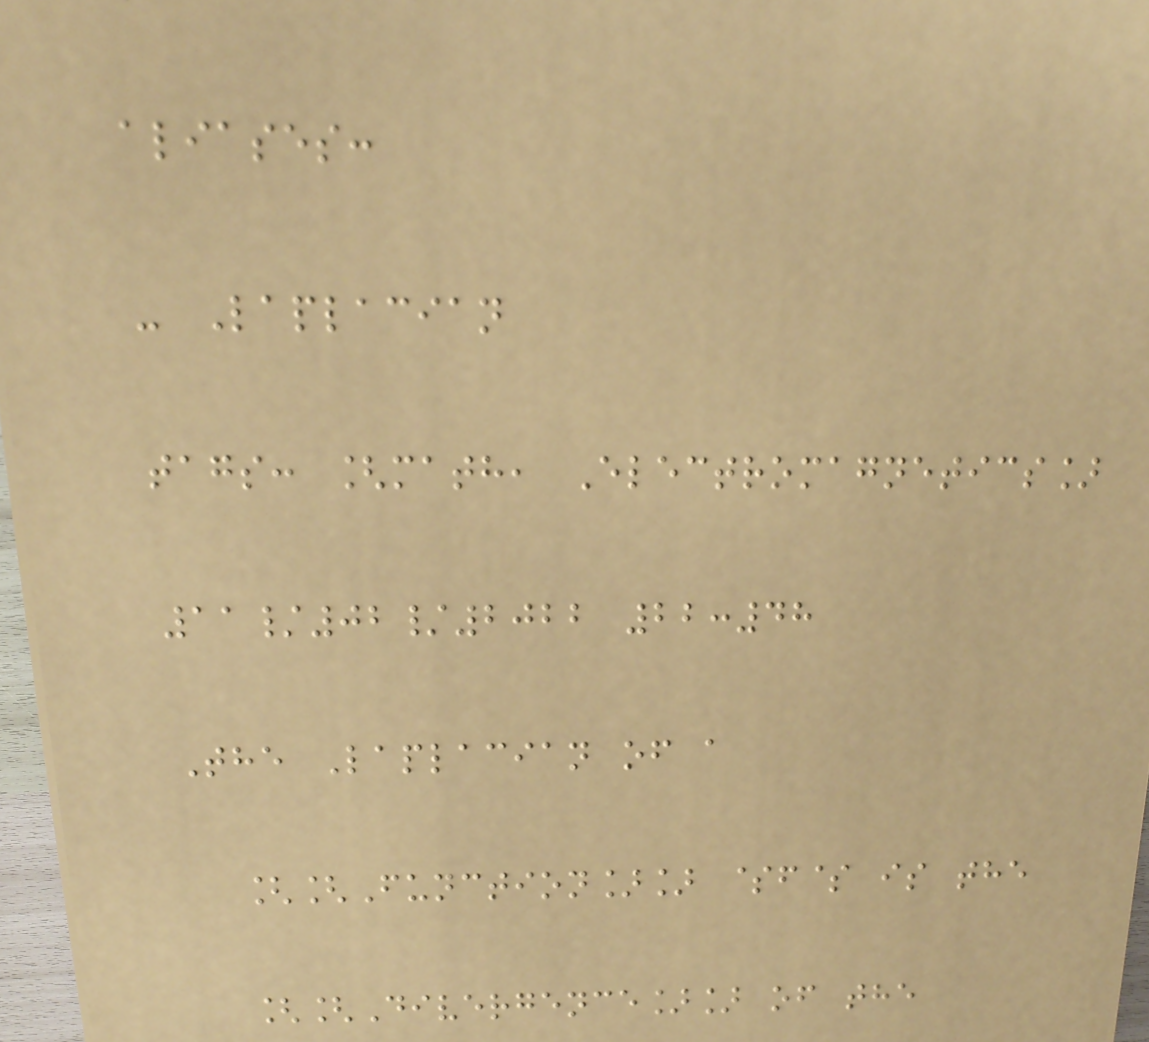aliases:
- Laplacian
tags: [math, Electromagnetics]
11/02/2022 22:48
The Laplacian of a
[[Function]] $f$ is the
[[Divergence]] of the
